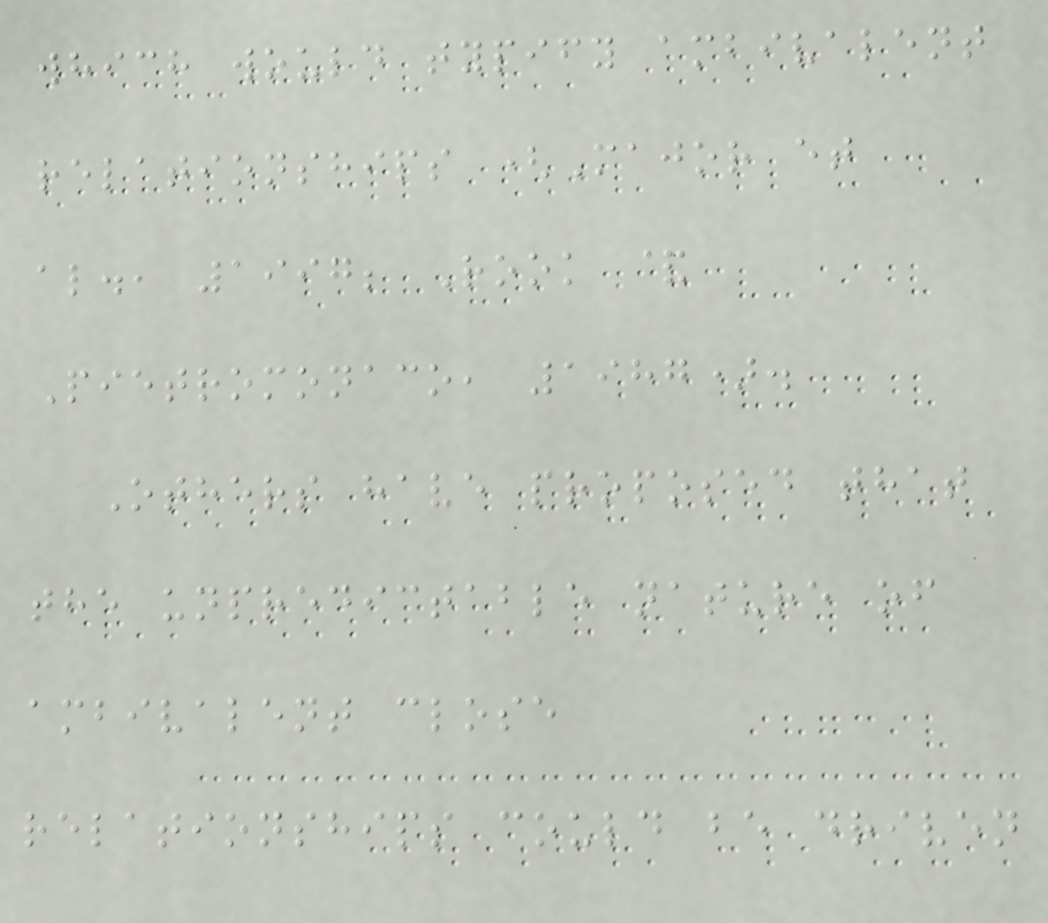which would typify ambivalent
relationships (Major et
al., 1997; Rook &
Pietromonaco, 1987).
Others have proposed that
the unpredictable nature of
ambivalent close
relationships could be driven
